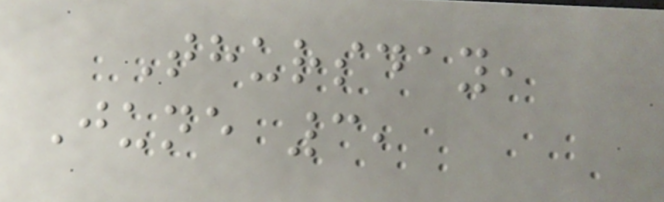Thursday,
June 3,
